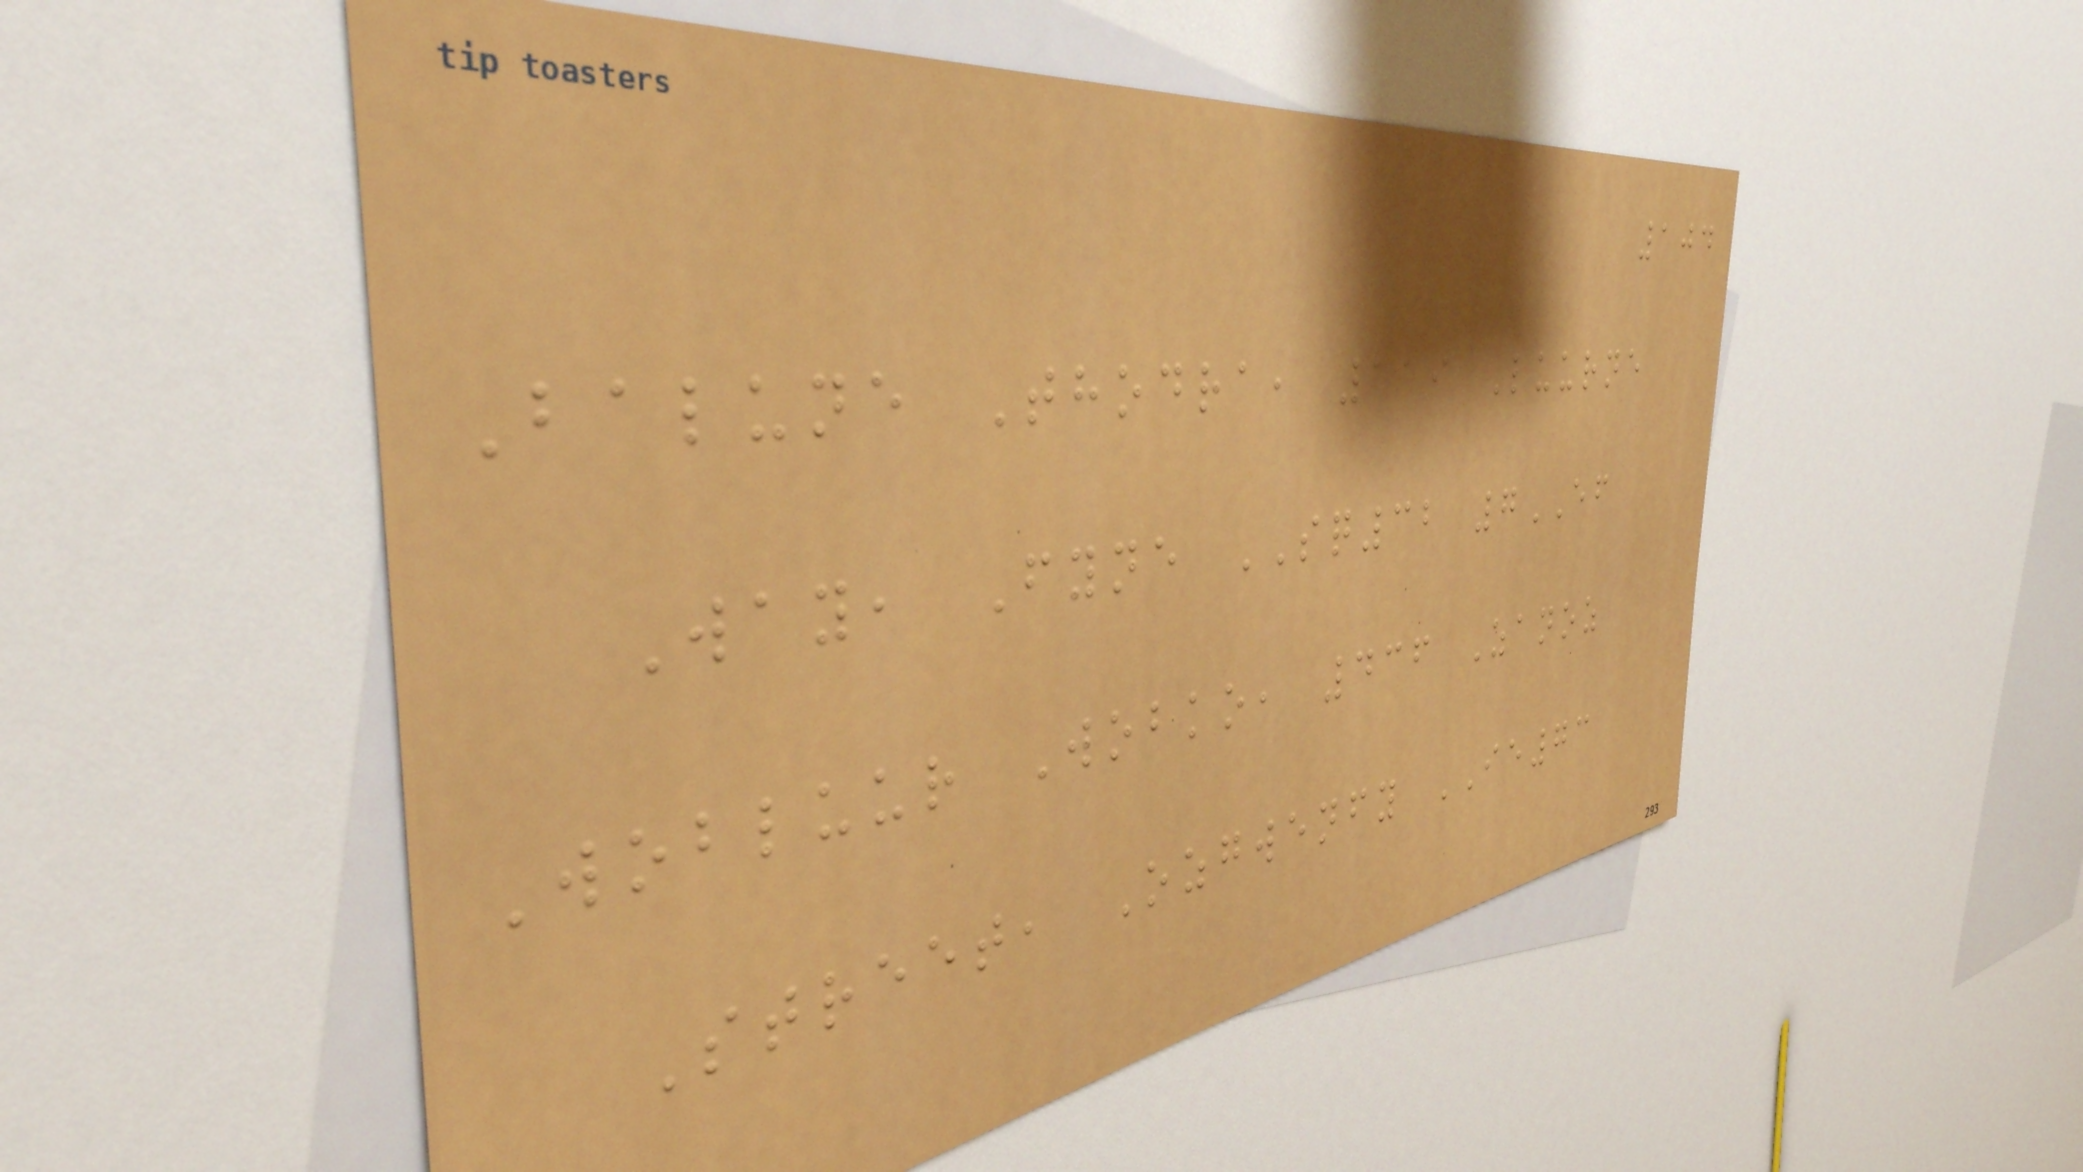104
Balune Thodra, 119 Luurne
Way, Fyne SQ32 7EF
Wobluur Wobko, 436 Zanoz
Street, Ozgwenfy IE73
